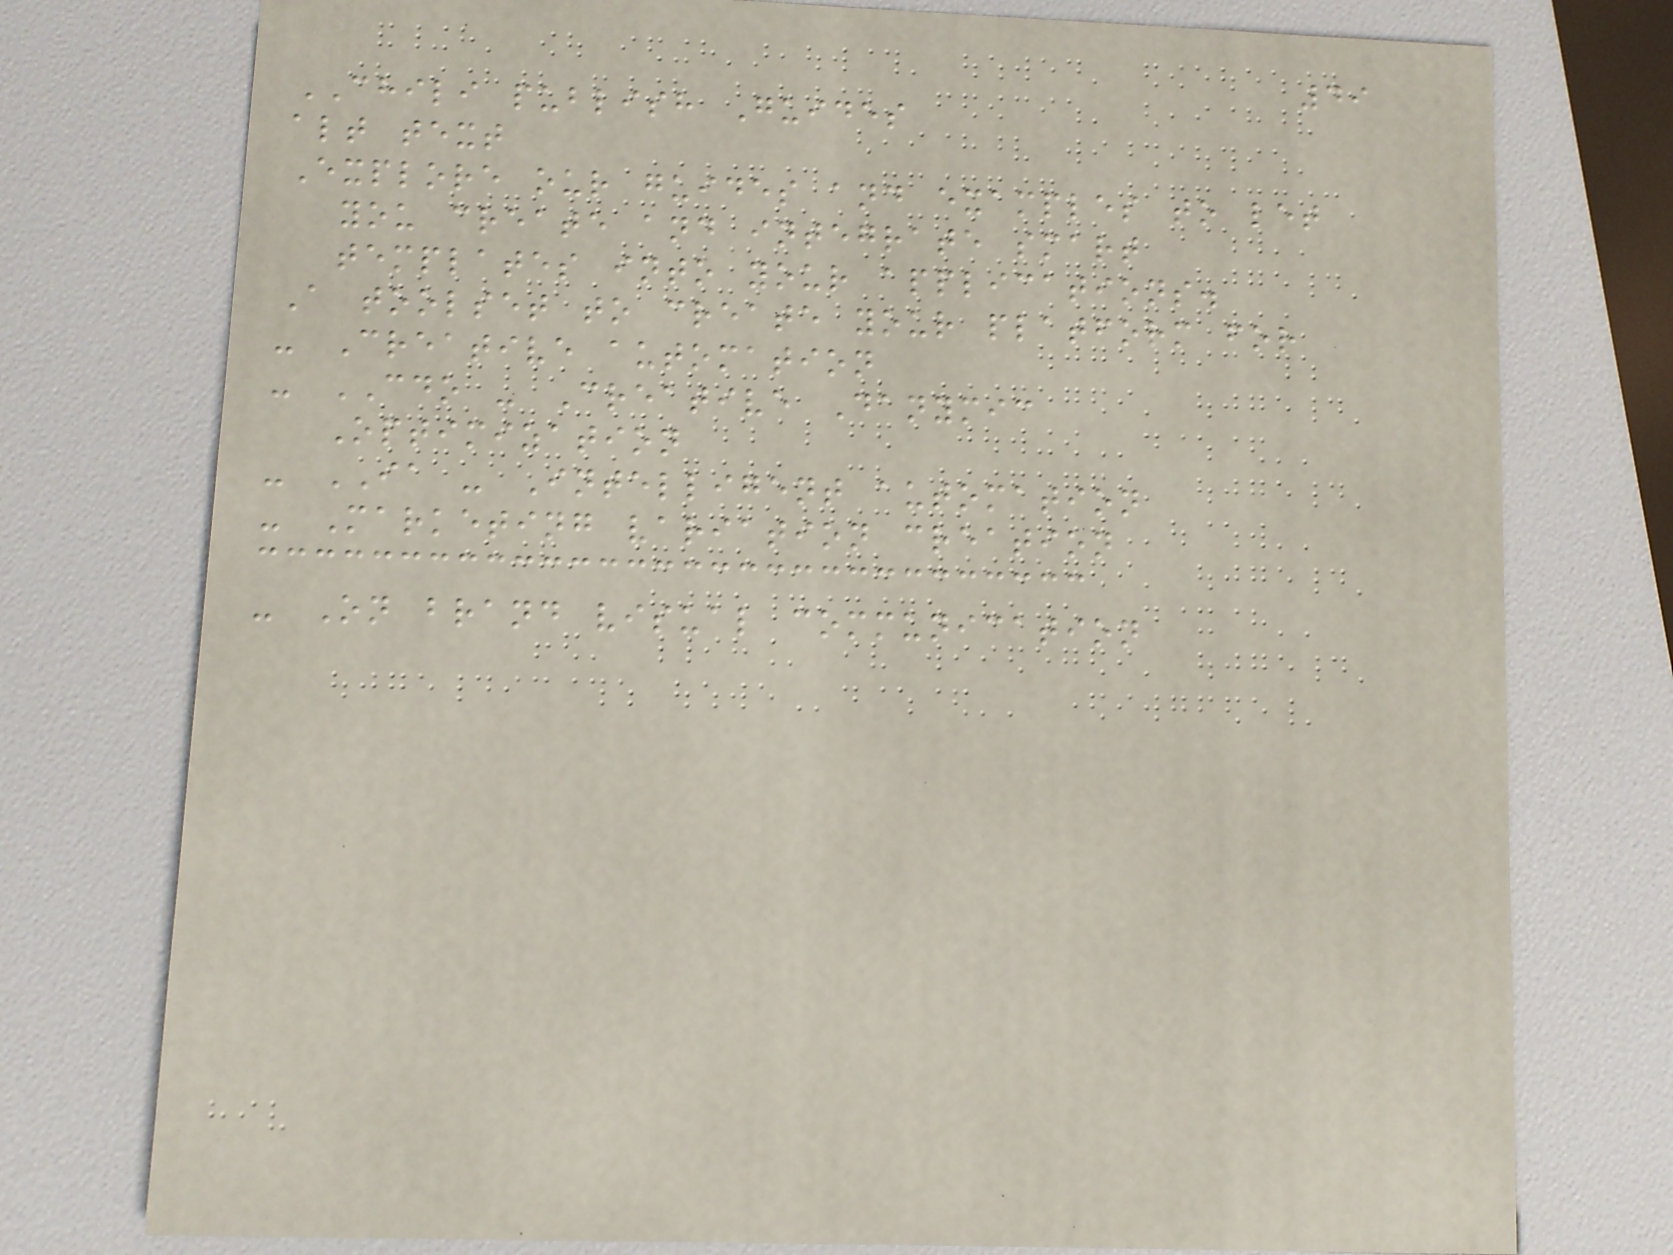49
CHILI publish Guides
alt text
Explore our guides and examples to let
you create and integrate smart
templates into your applications.
A toolset to create your platform for
- Creative automation
- CDO - Creative Danymic
Optimization
- IA - Intelligent automation
- Marketing variation creation
- On brand visual communication
